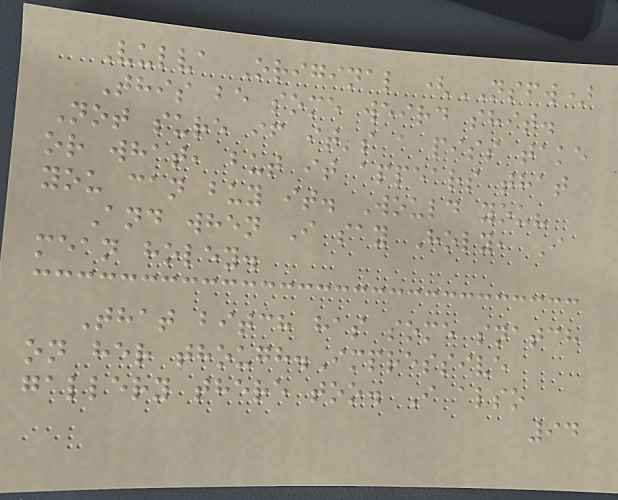Vulva Original (NSFW)
This be some weird shit.
Not sure if it's a piss take
or what, but it appears that
you can buy it. Would you?
And when I say Holy, I
mean holey.
That bitch has some snatch
on her though.Impressive
gallery there too. I also
94
